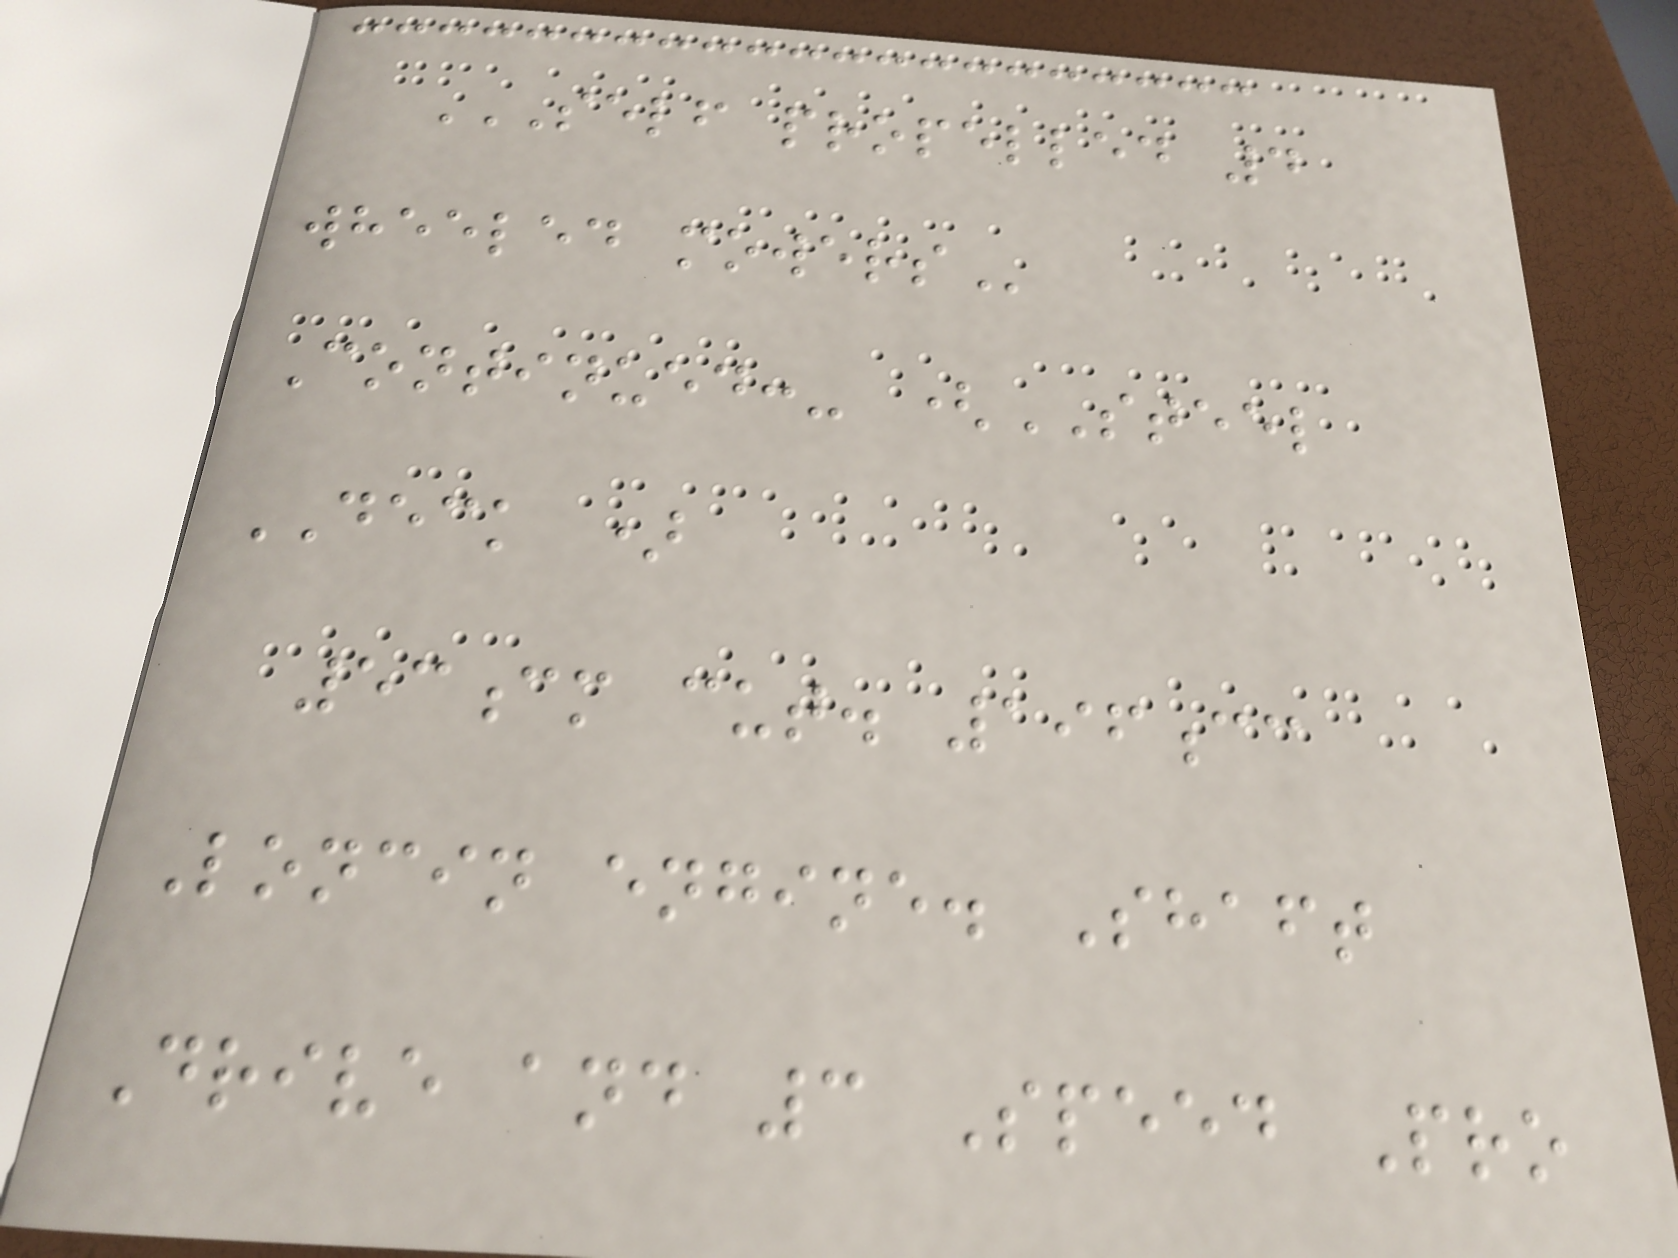SELF PROPELLED 4
WHEELED MOWERS
Continued:- (STEEL
DECK )
53cm cut. 196cc
Loncin engine. Shaft
Drive and 3 Speed Pro
